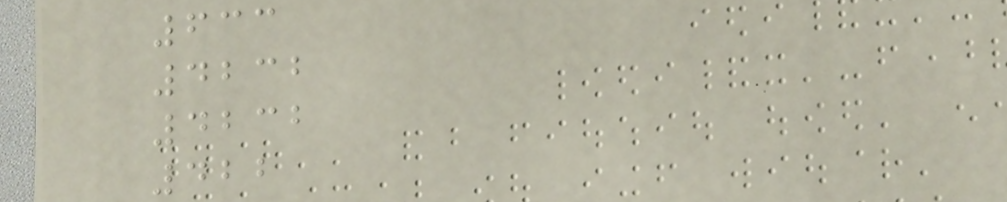633
4232
4232
422
